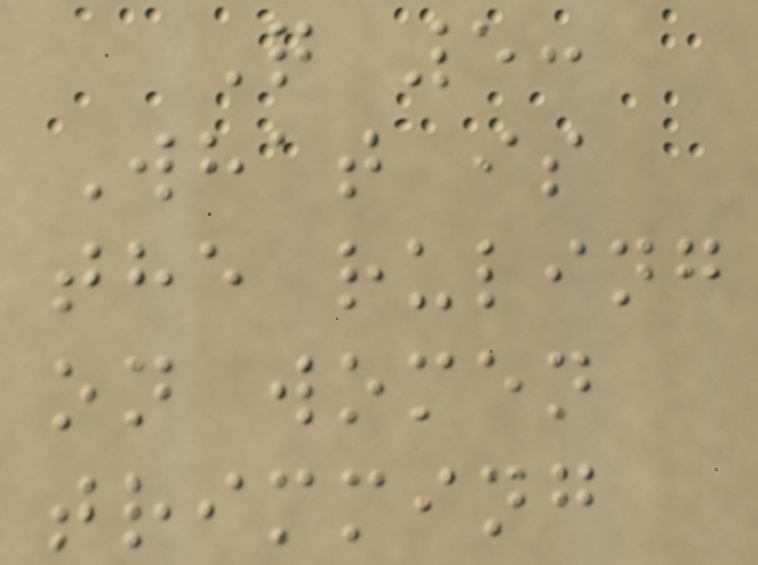Q 5:
What is
the ruling
on women
trimming
